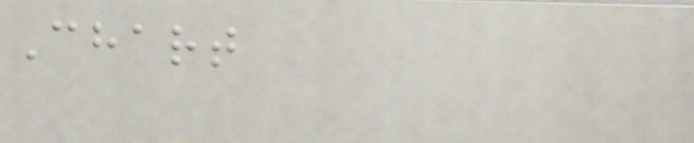Chart
